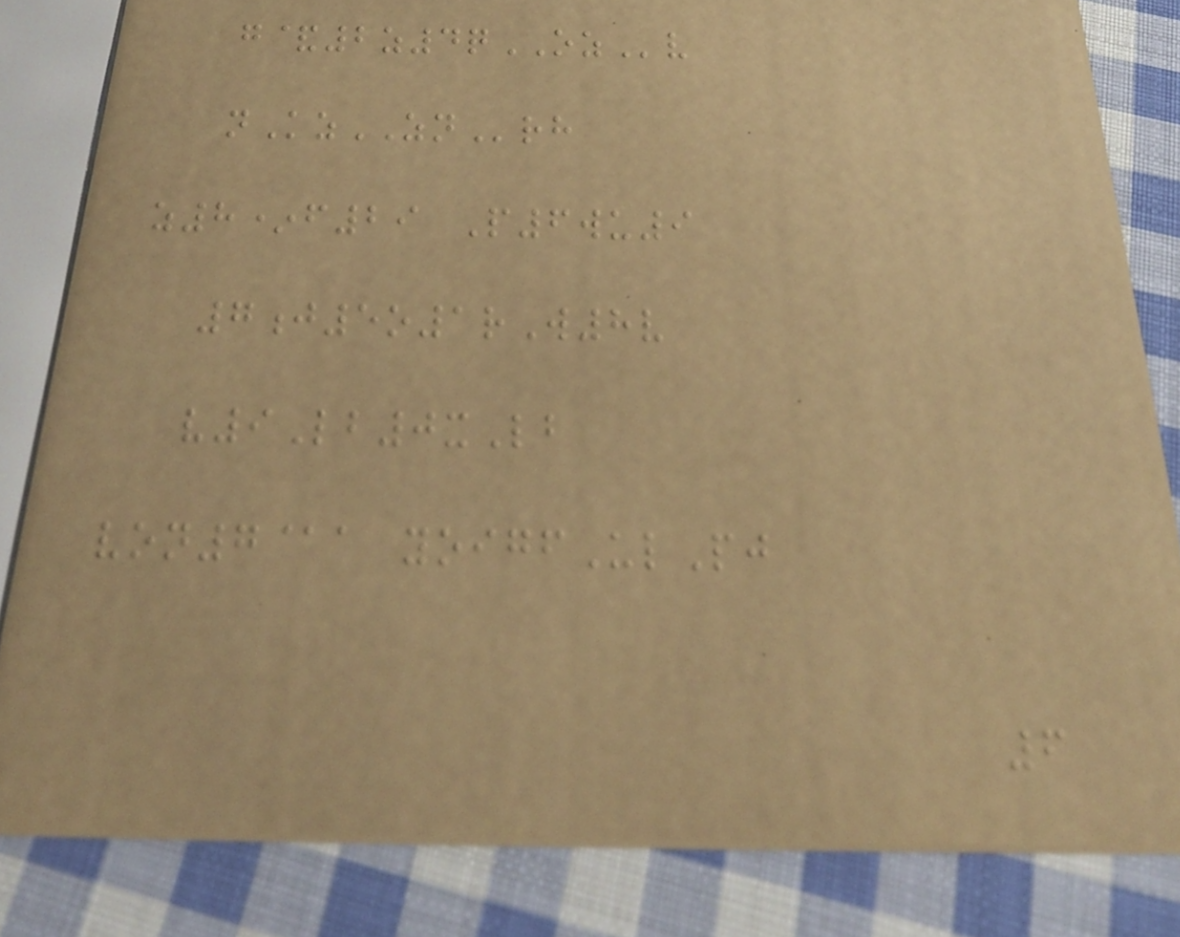g&2z4qOZv
nKzZNrh
z8*f29 P6wu9
7j5o1rW8v
v9Lb0xLb
von7@a yoigfUlPj
6
